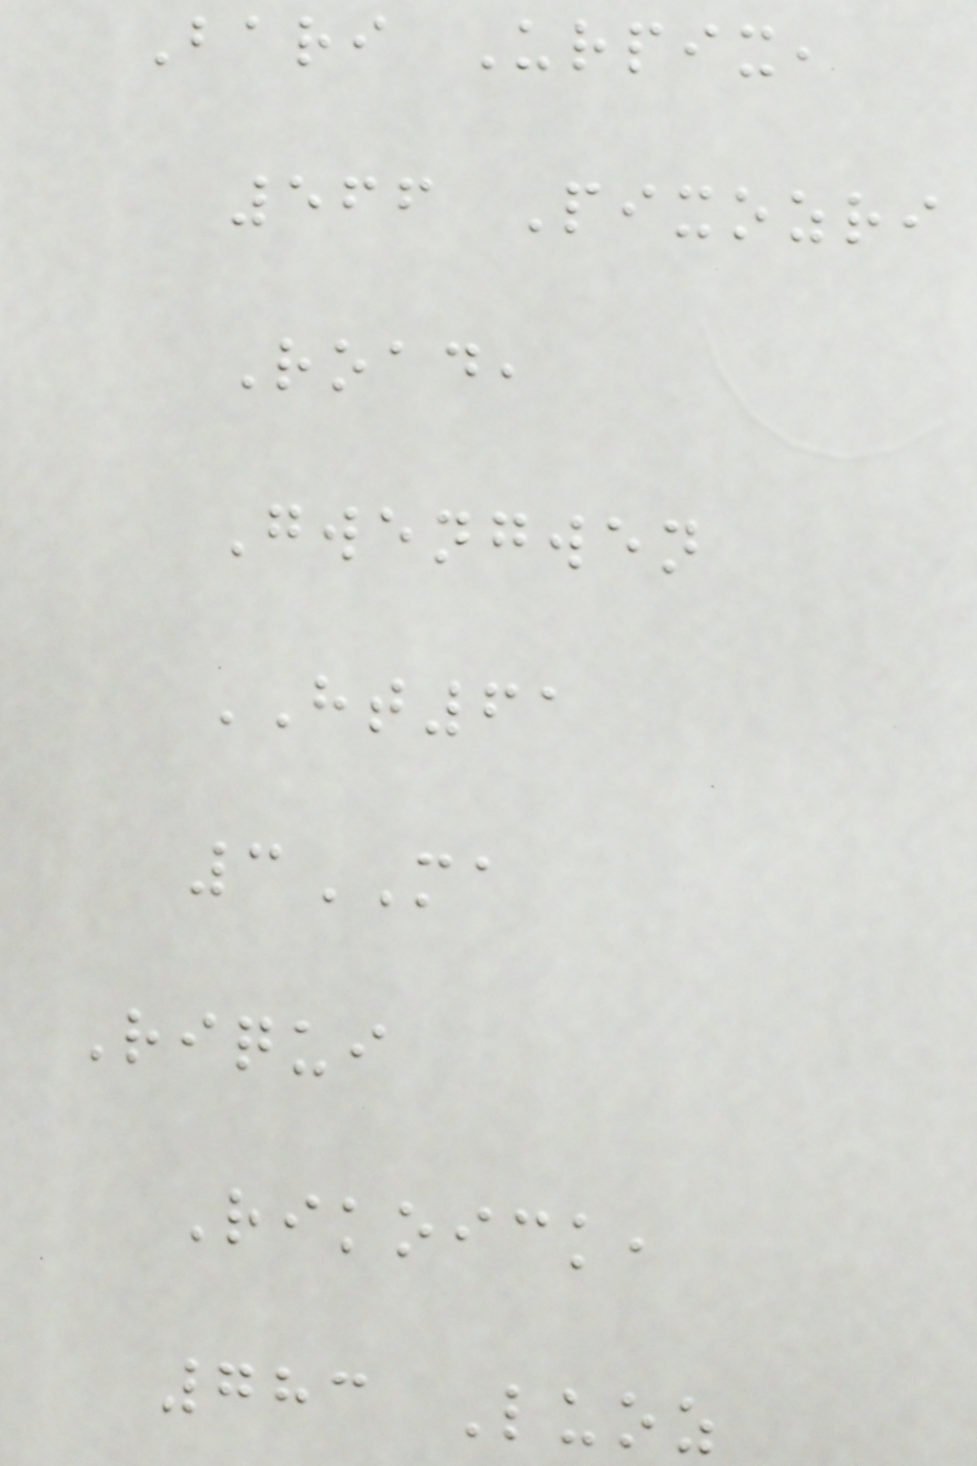Bari Urpix,
566 Pixozri
Road,
Gwengwen
HT61
3MA
Riqui
Rikoick,
783 Luoz
